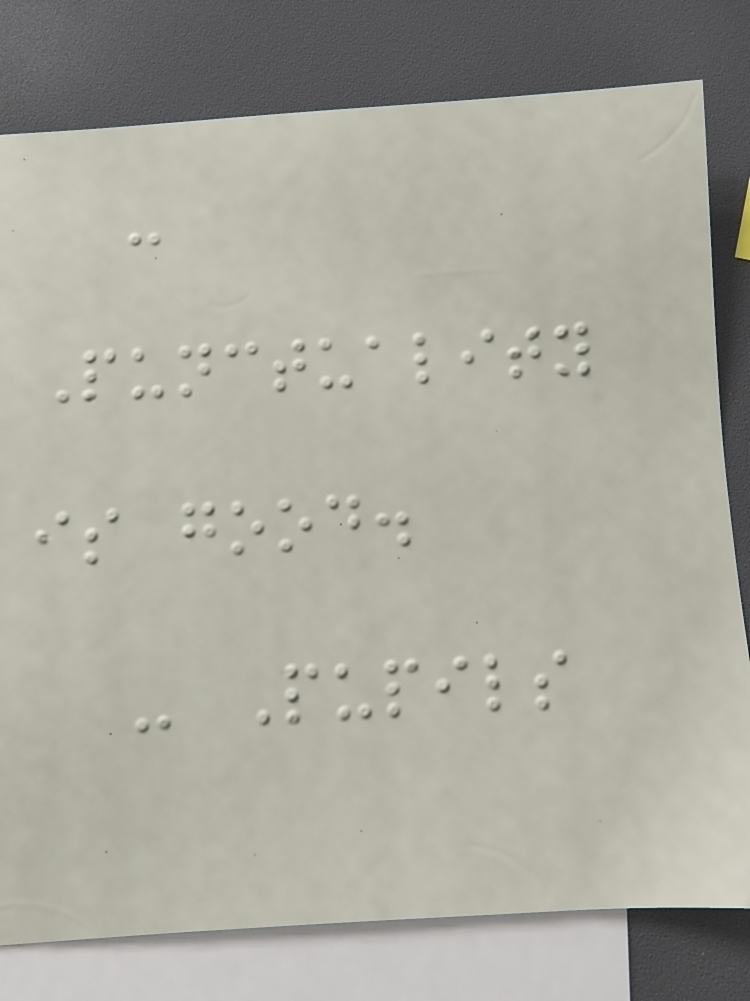-
Punctuality
is good.
- Pupils
